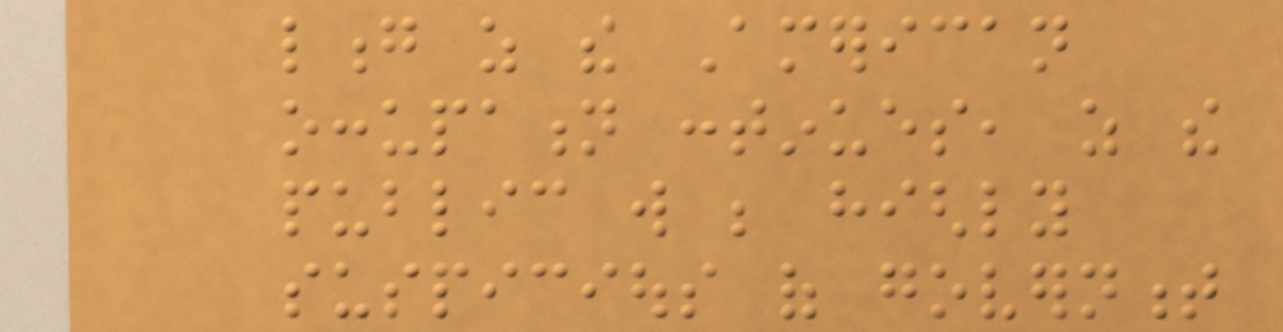long as the American
occupation continues, as the
public will be highly
suspicious of government
